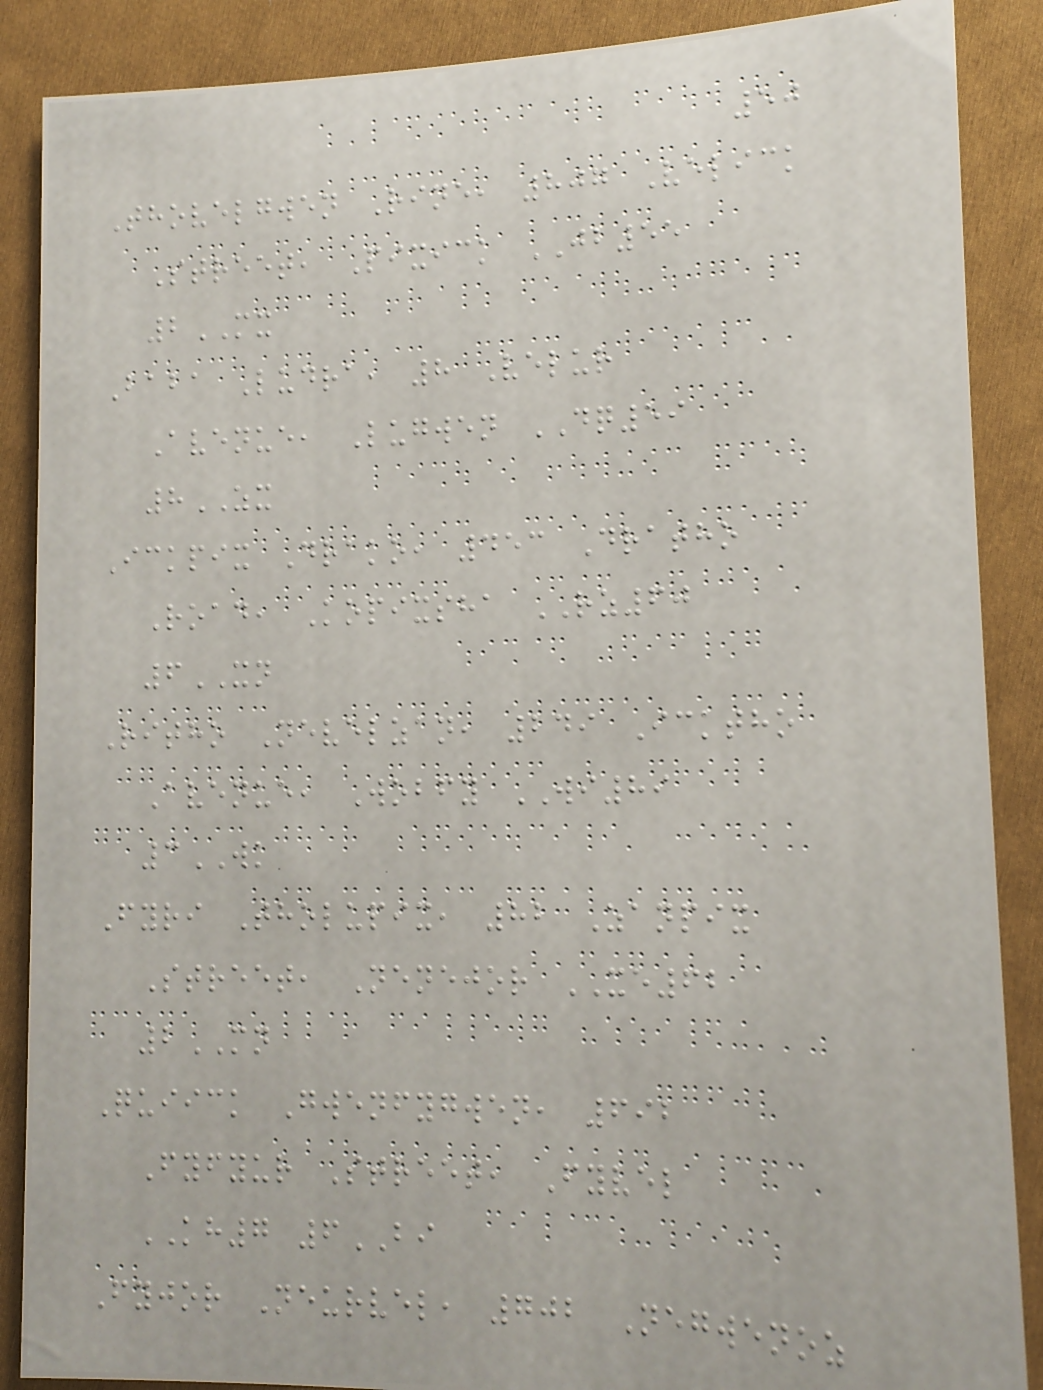50
Thovelgwen Rine, 807 Velick
Street, Pixick JB55
2MX
Baba Ludra, 8 Velur
Avenue, Lugwen DQ59
8ZX
Ickpix Drako, 453 Dratho
Road, Kopixsha RZ60
6XN
Ritho Nevelzan, 249 Icktho
Avenue, Wobfy WI89
3WK
Fyri Tholupix, 82 Zanpix
Street, Nenejor XE62
2MN
Quiick Gwenfygwen, 692
Fyfyur Street, Fyvel
KH7 6BI
Fyjor Neurvel, 702 Negwenoz
